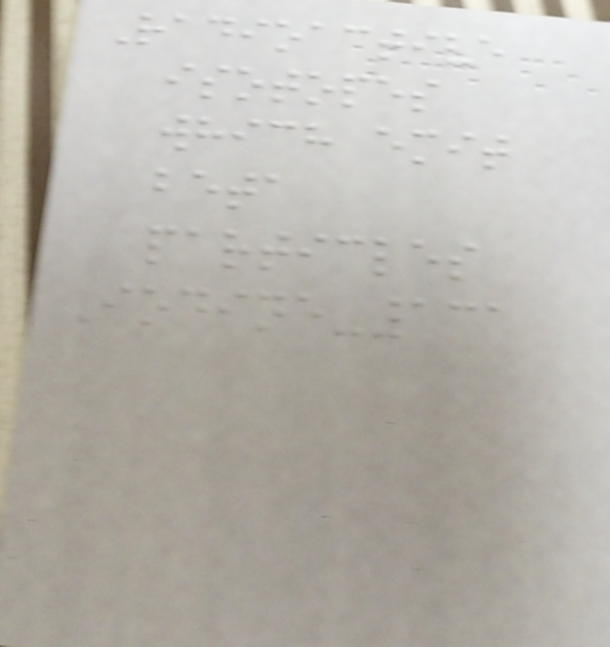Radioactive
isotopes
which emit
beta
particles
Iodine-131
